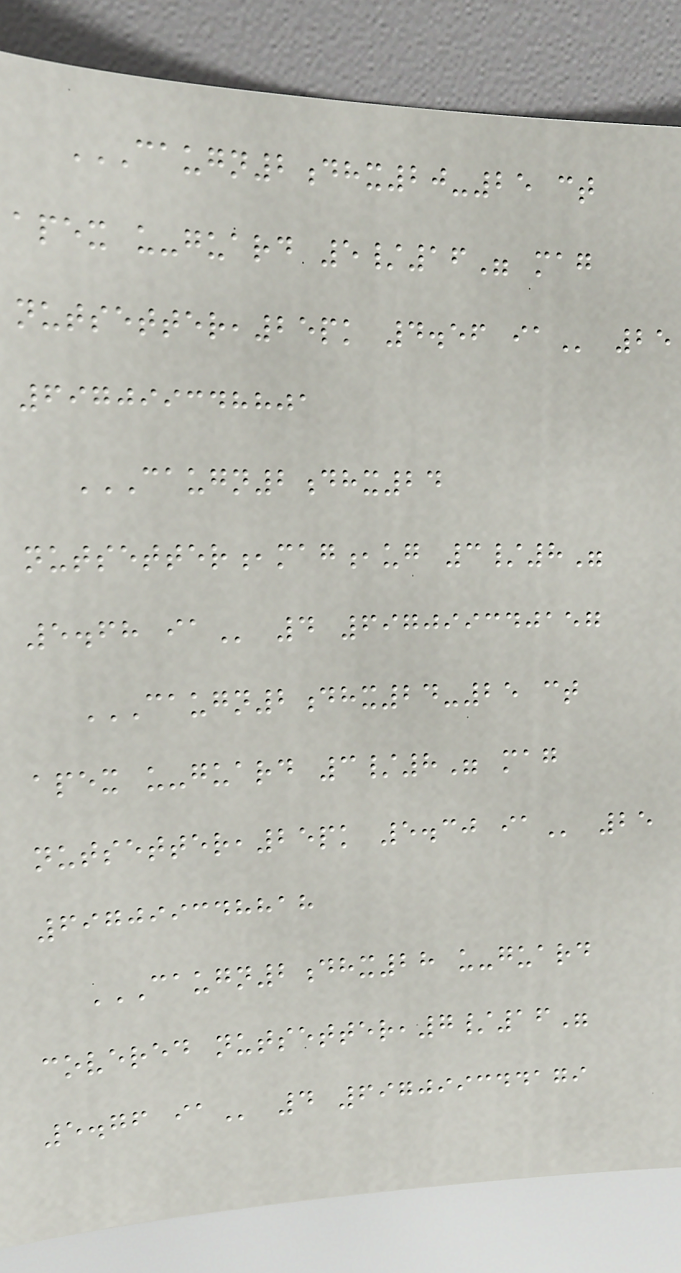CAUGN2DHX20-25 CT
APEX U-GUARD 5/16" MAG
NUTSETTER,25PK 4.56 IA 25
697099348801
CAUGN2DHX24
NUTSETTER,MAG,UG 3/8"
5.68 IA 4 697099340157
CAUGN2DHX24-25 CT
APEX U-GUARD 3/8" MAG
NUTSETTER,25PK 5.30 IA 25
697099348818
CAUGN2DHX28 U-GUARD
COVERED NUTSETTER,7/16"
5.76 IA 4 697099344179
